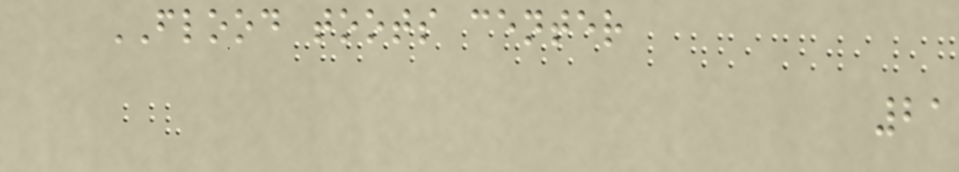FLOOD toots center
21
